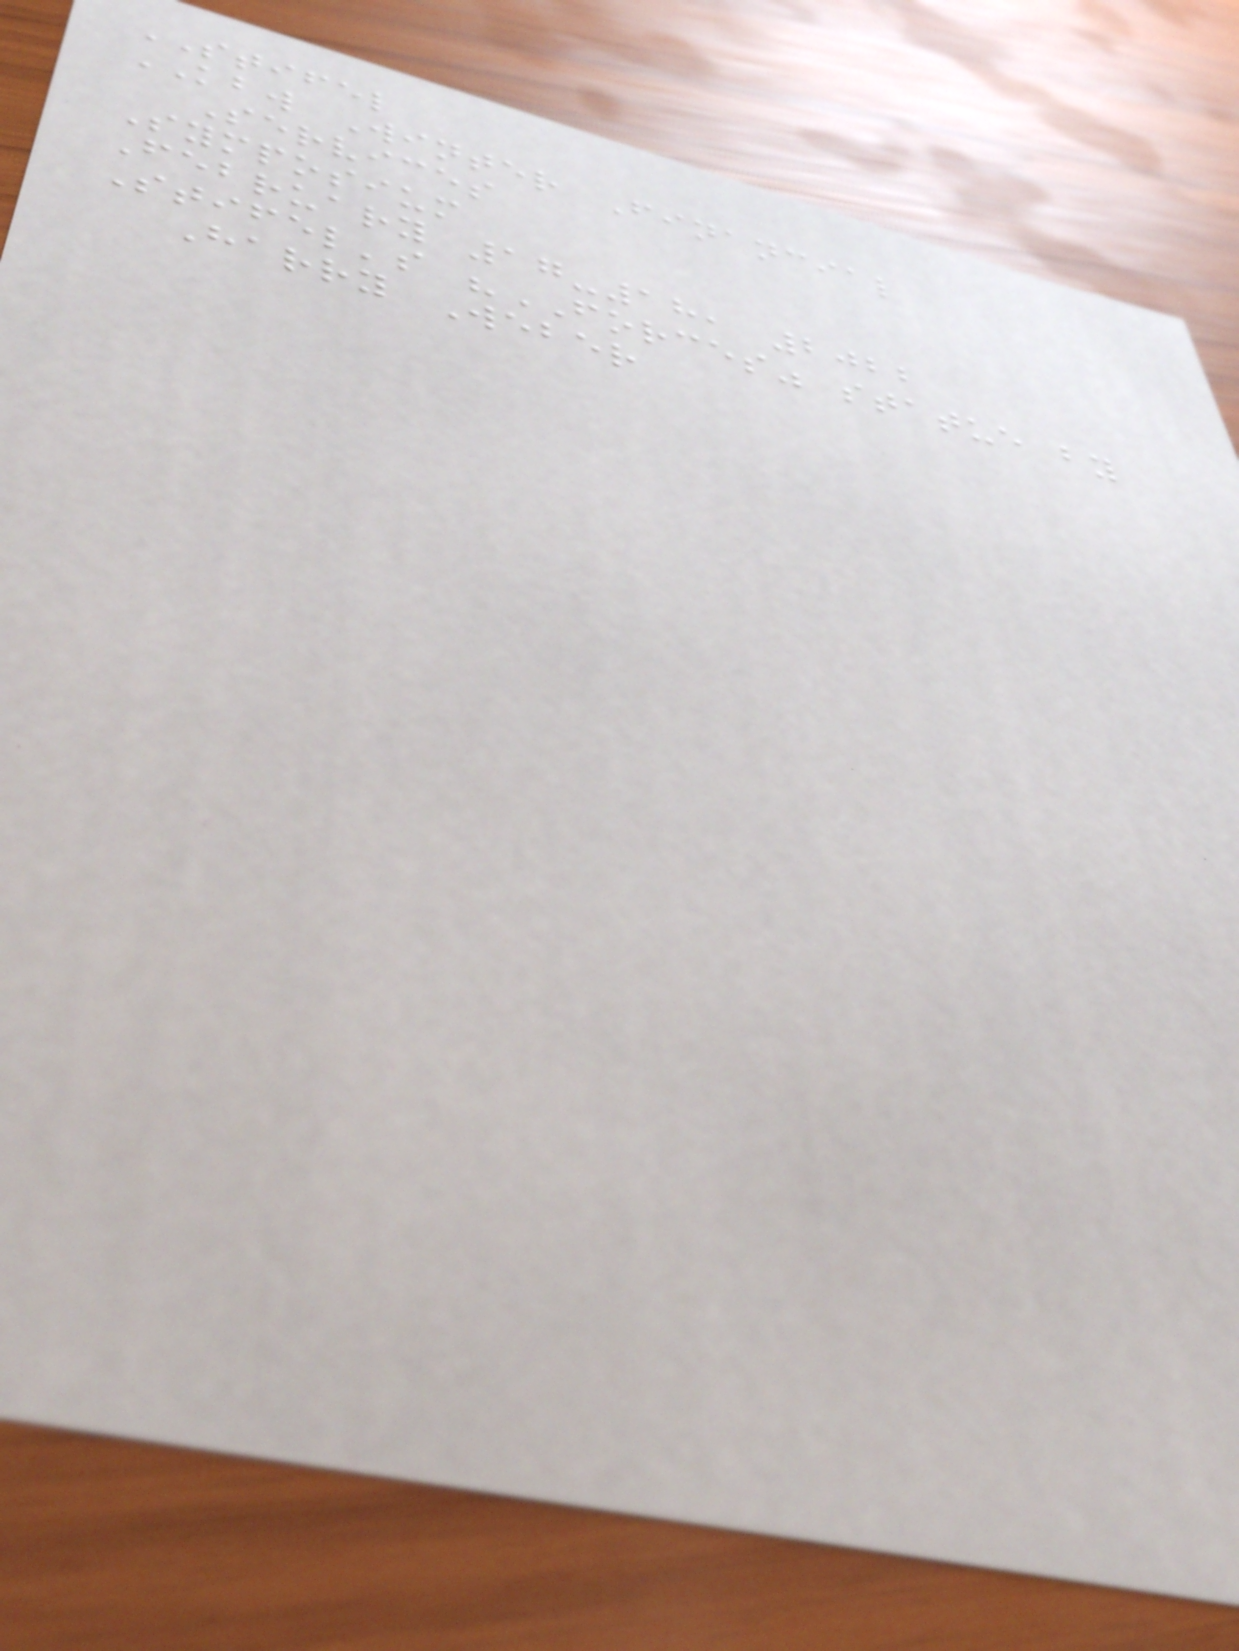STIFEL
KBW Winter Financial
Services
Symposium
February 17-18, 2022
Stifel's "FORCES" statue by
Harry Weber
